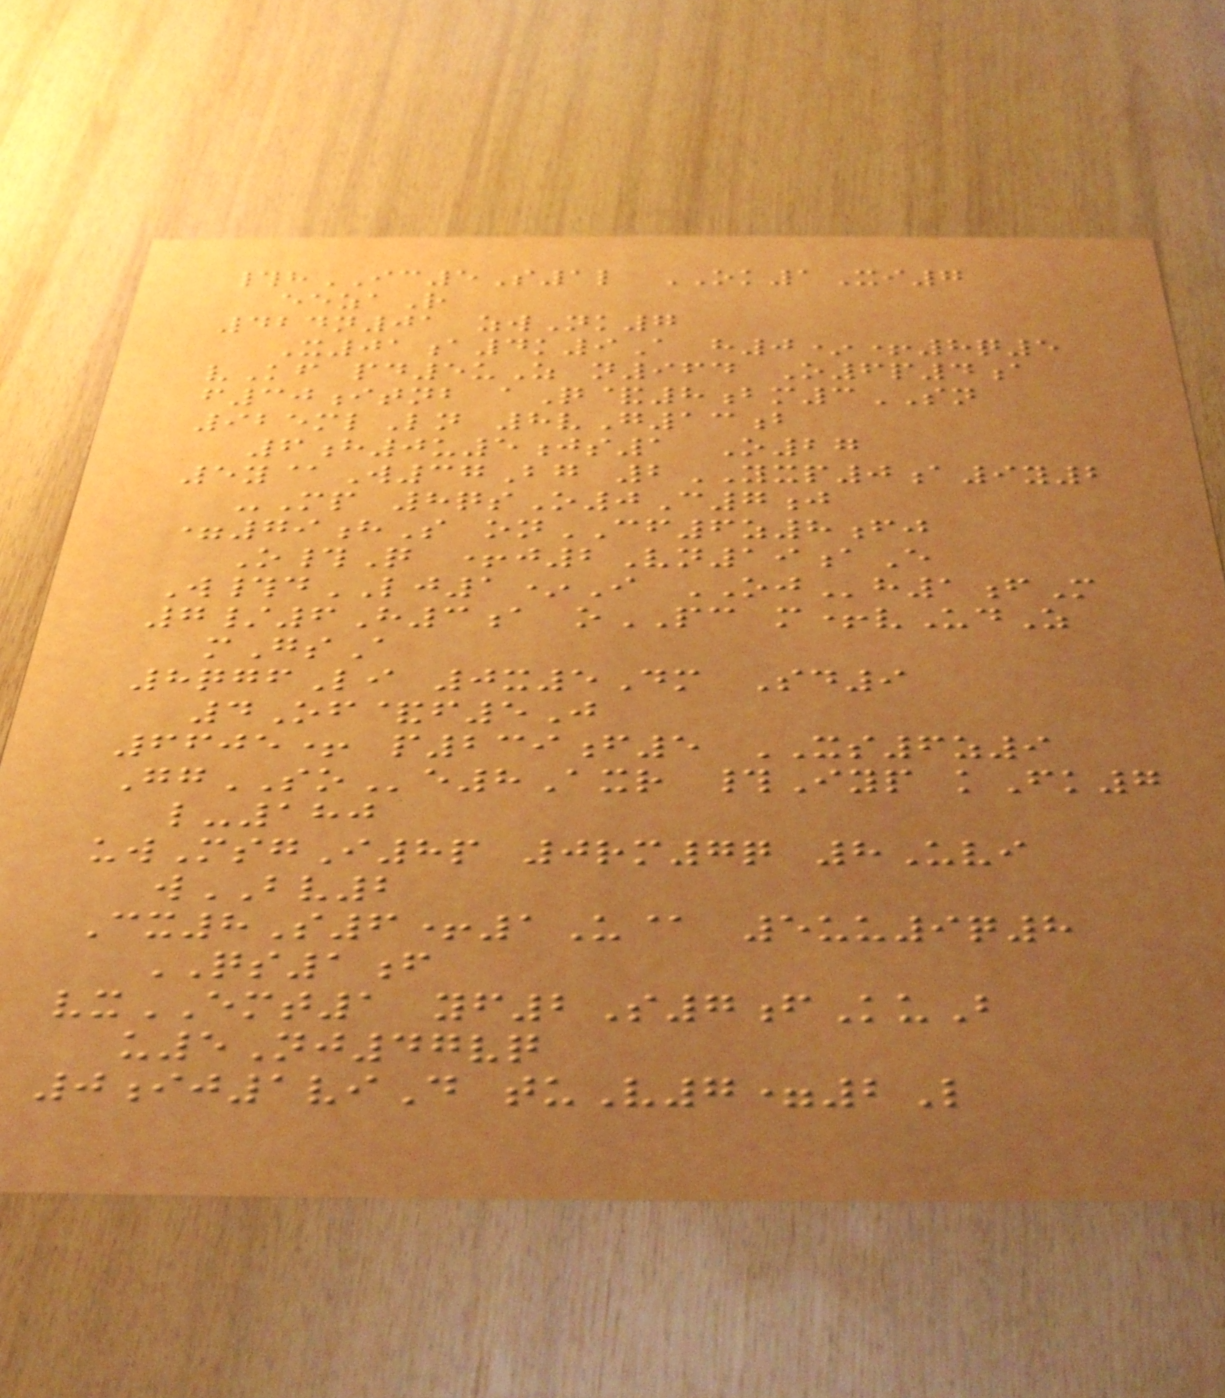#hIC5S1l OK1Xi7
eezaR
424n01 zwNk7
X01a4k9A h0*+8q5
vKf pd5uZ n964 O6p4a
f30itnb aQ&8bm3SN
925mlLn 8vG13b
6h0u5js1 O27
5y@W37Bg 2YXP0a9y2
-Mp 8qsO0C7j
=79hS onCF6z8fj
O#Q +j2Vn19aE
W#dLJ1*I OJh1fM
7/6H3a oPC m+vUdZ
mGsA
8qgfLi 0x5Dm Sd9
4Of&f5J
6605+ p239f5 XS6z9
GgSOe8Axr #Iyp kFk7
l-180
uwMsgI8p 0rm7q 8Uvi
wBV2
Cx8S6+1U@ 5uu9q8
QS1f
vxEMT1 yf2S7fKuB
u5Nj47vq
0ij1viD tuV7=2L
